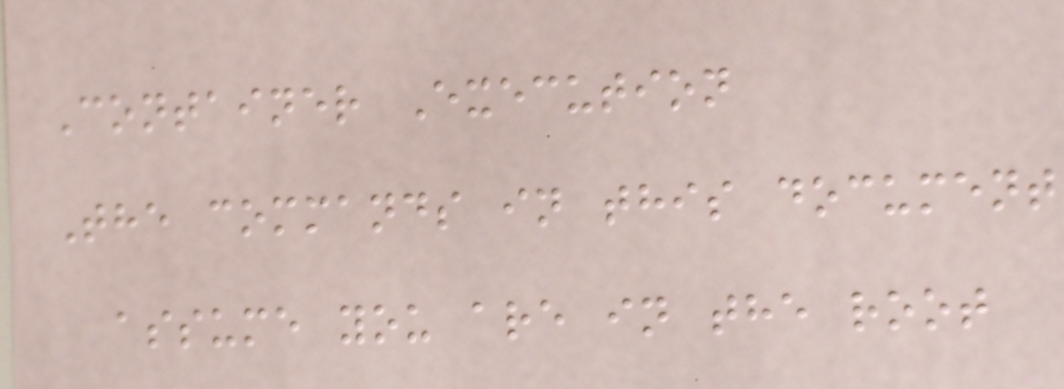Container Execution
The commands in this document
assume you are in the root
